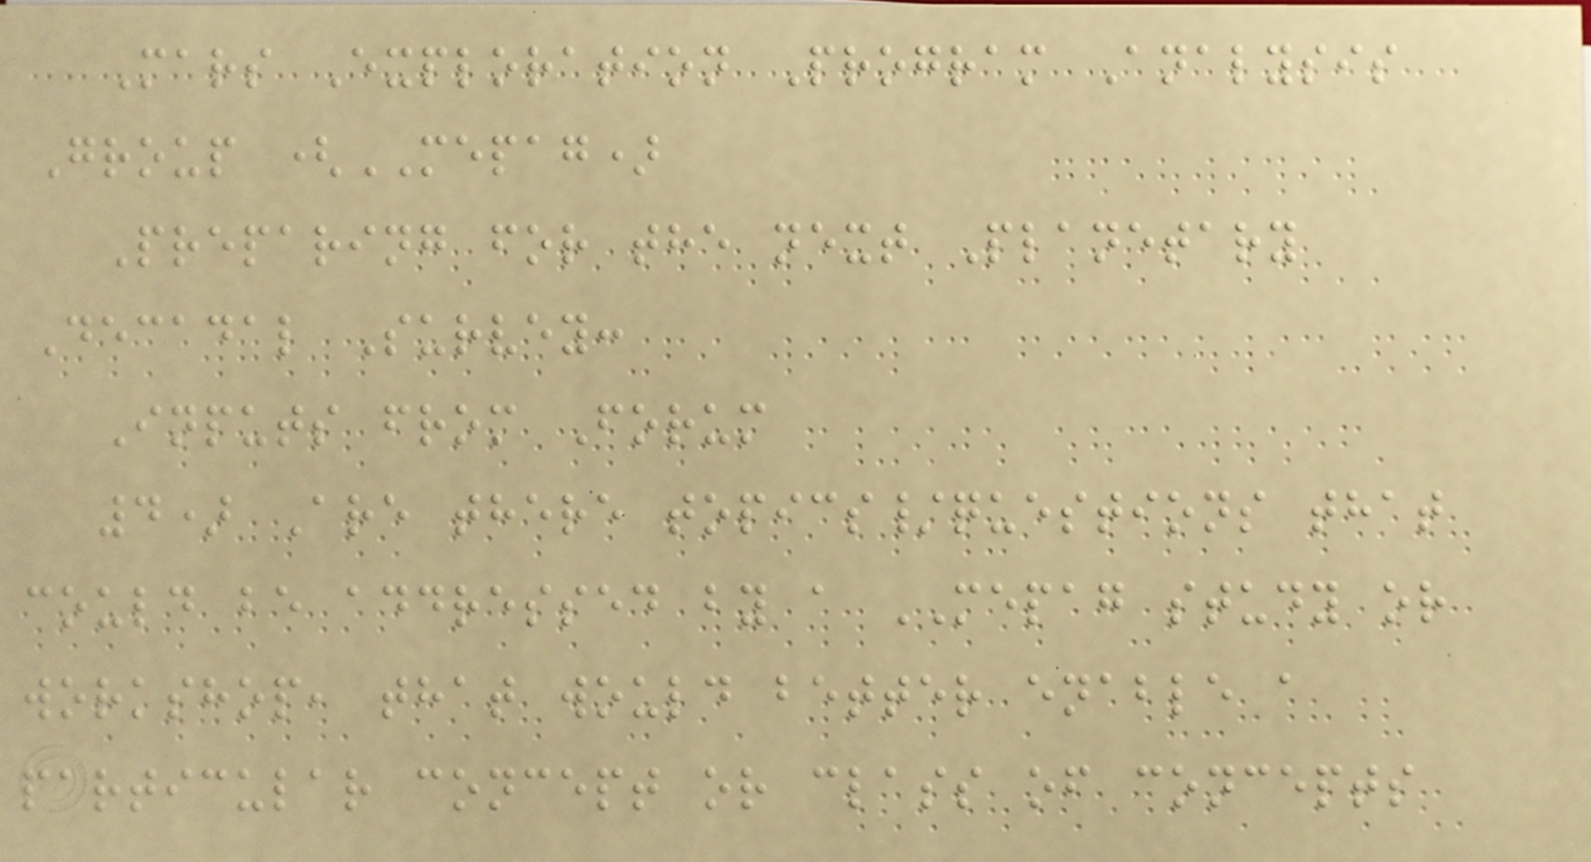Mars Exploration Program Analysis
Group (MEPAG)
Preparing for the next Planetary
Decadal Survey:
Inputs from Forum
4) Are there topics/questions that
could be addressed by a MEPAG study or
workshop, that would better enable a
particular concept or class of concepts
